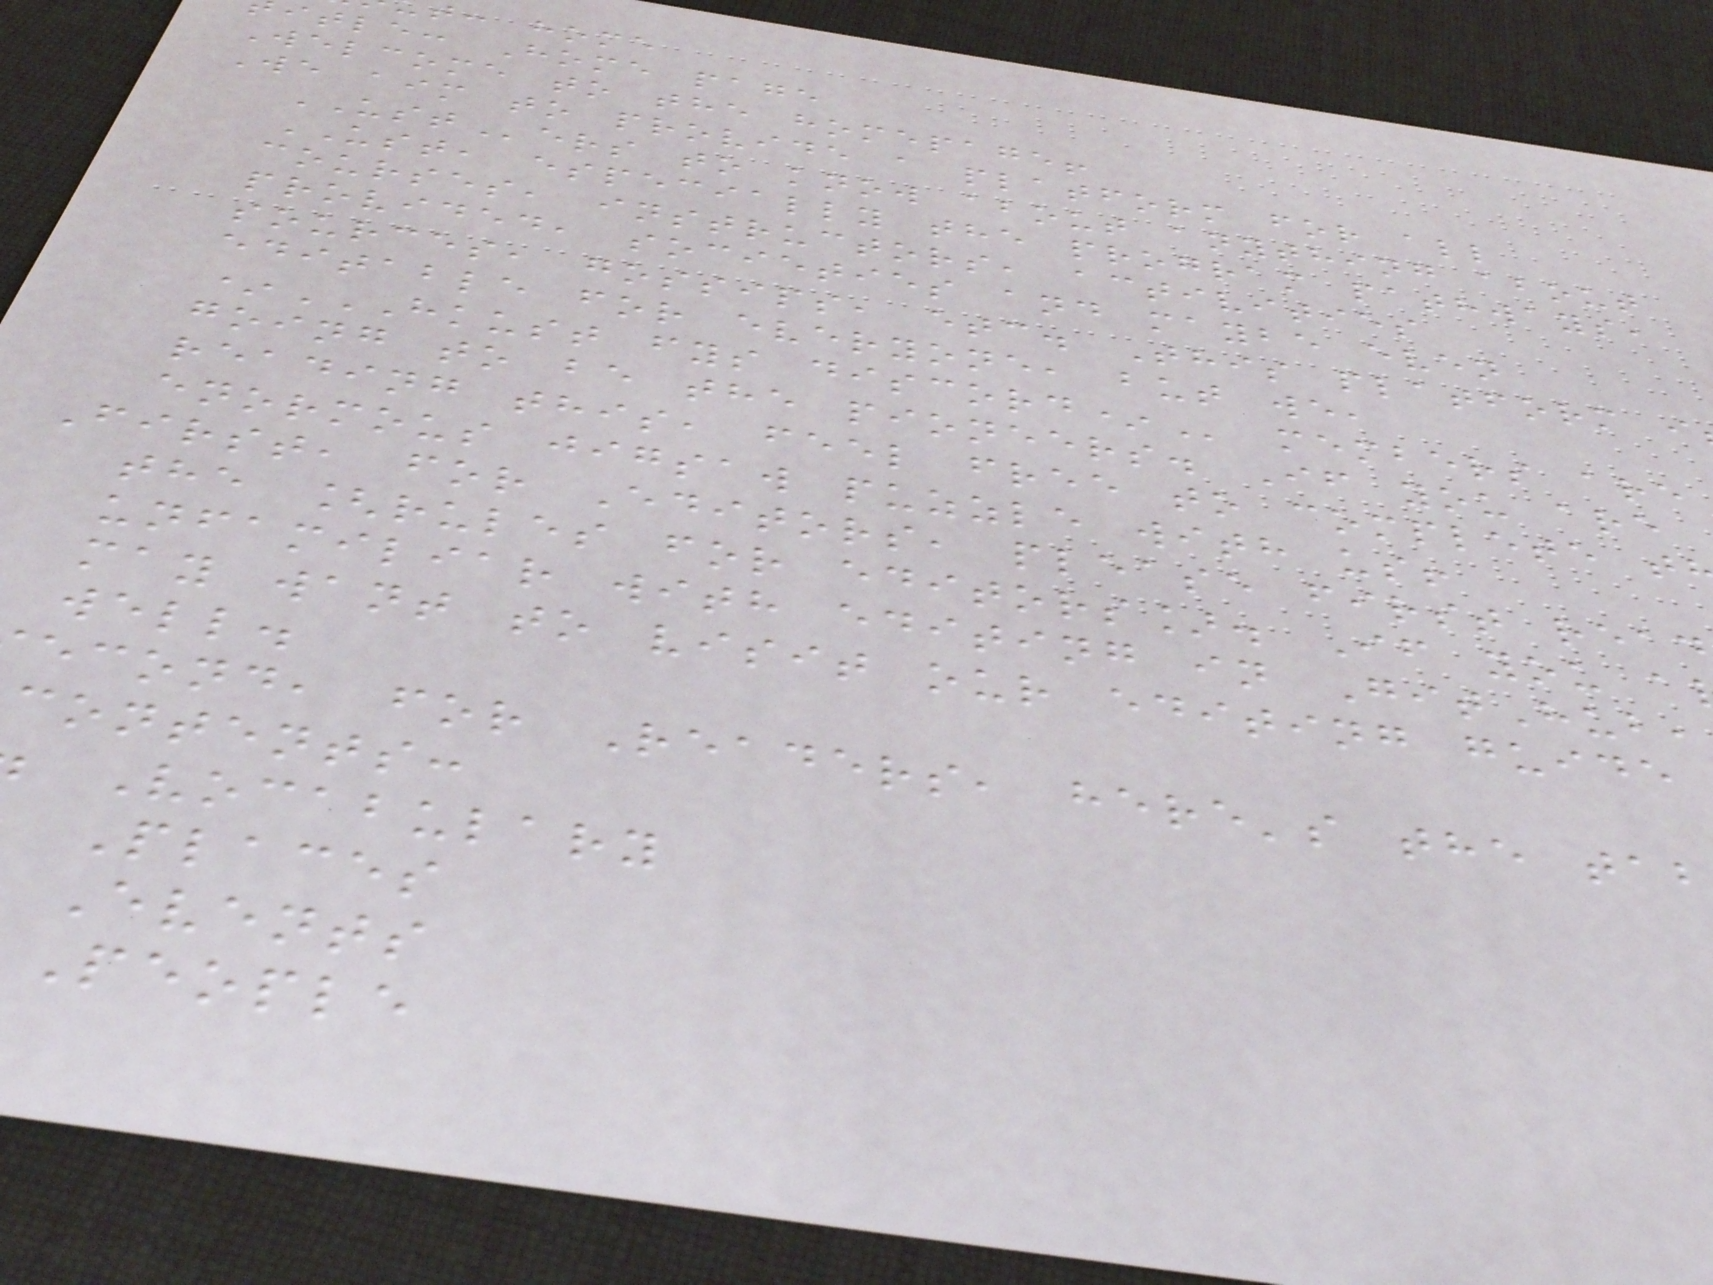t: home
itle: Home page
Welcome to the homepage!
We aim to provide a platform for all
USTers to know about anything about
UST, especially the program pathways,
courses, instructors, activities
provided, societies and maybe even
sources, gossips, etc. This platform i
editable for everyone, but we,
*HKUST FYS DISCORD* members are
going to be the pioneers. If you are
reading this, feel free to complete t
enormous jigsaw puzzle with us!
First, for Editors, please first read
the [rules for editors]. If you a
unfamiliar with editing in GitHub,
may want to visit our editing guide
well.
econd, for Readers, here's the tab
contents:
Vocabulary
Places
Events
People
